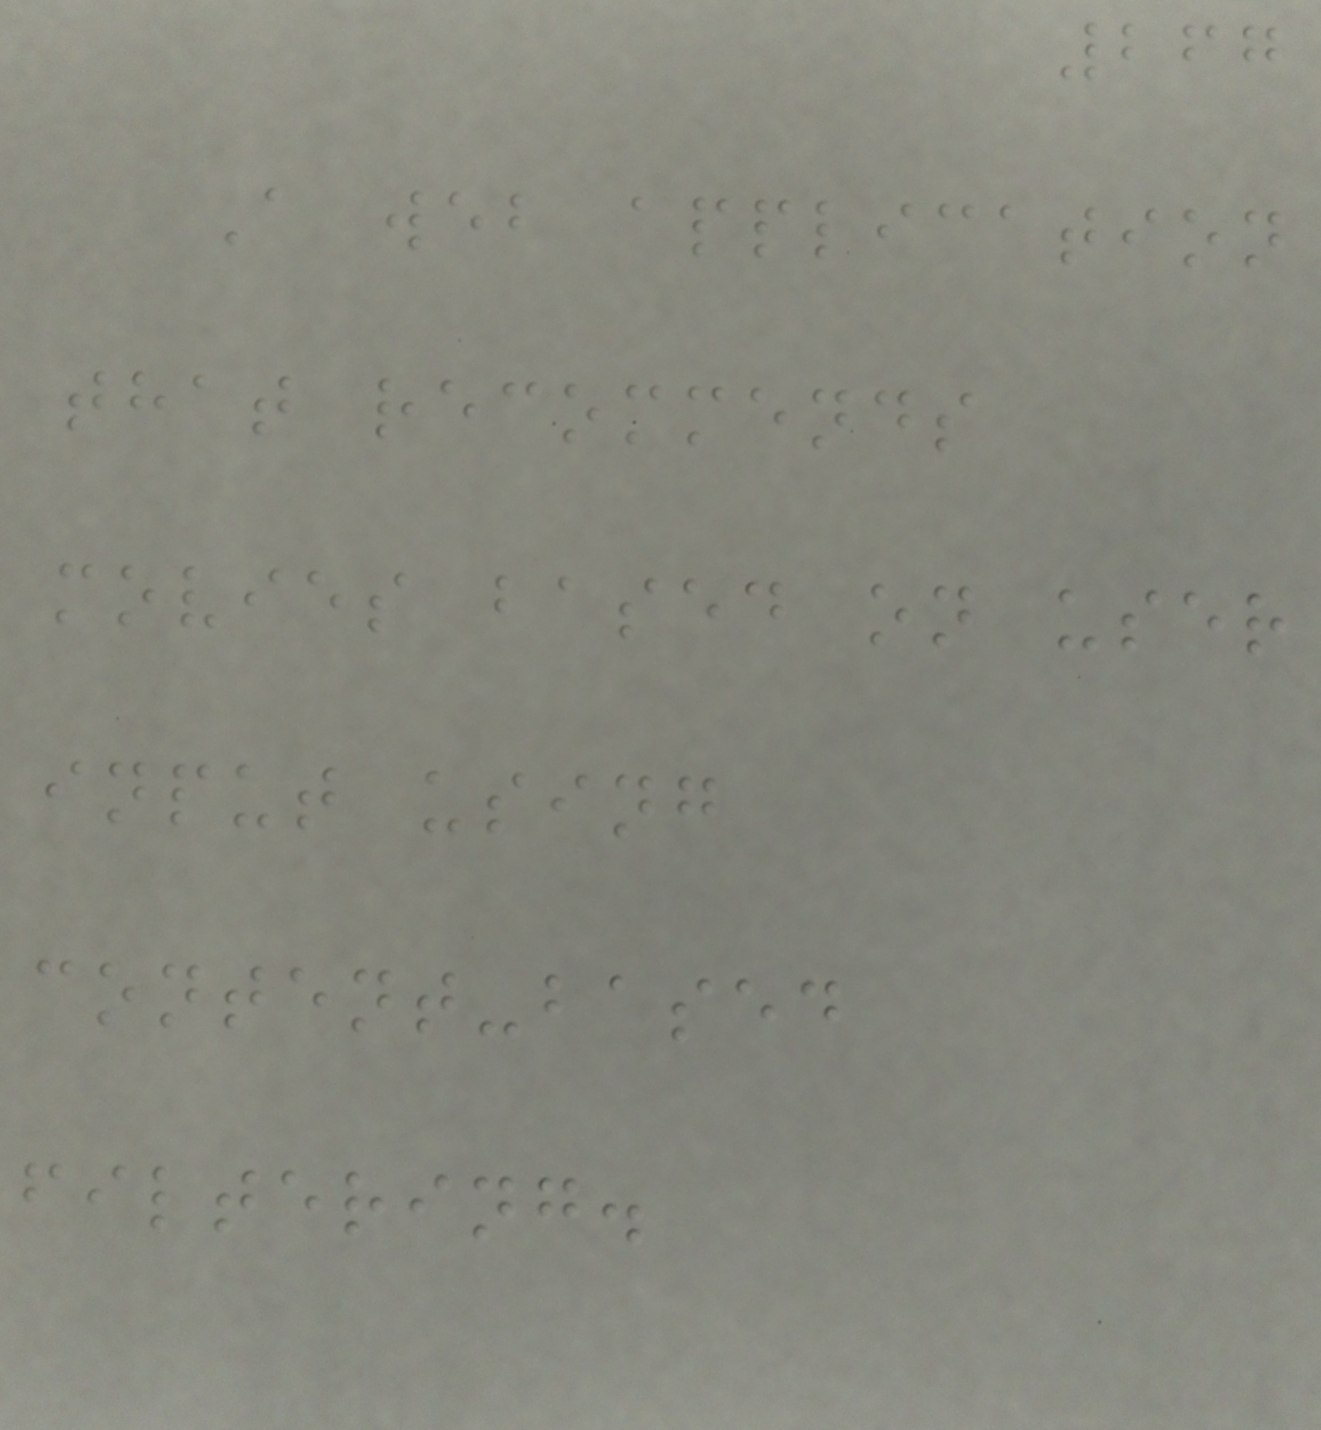267
A web application
that recommends
movies based on user
input using
content-based
filtering.
